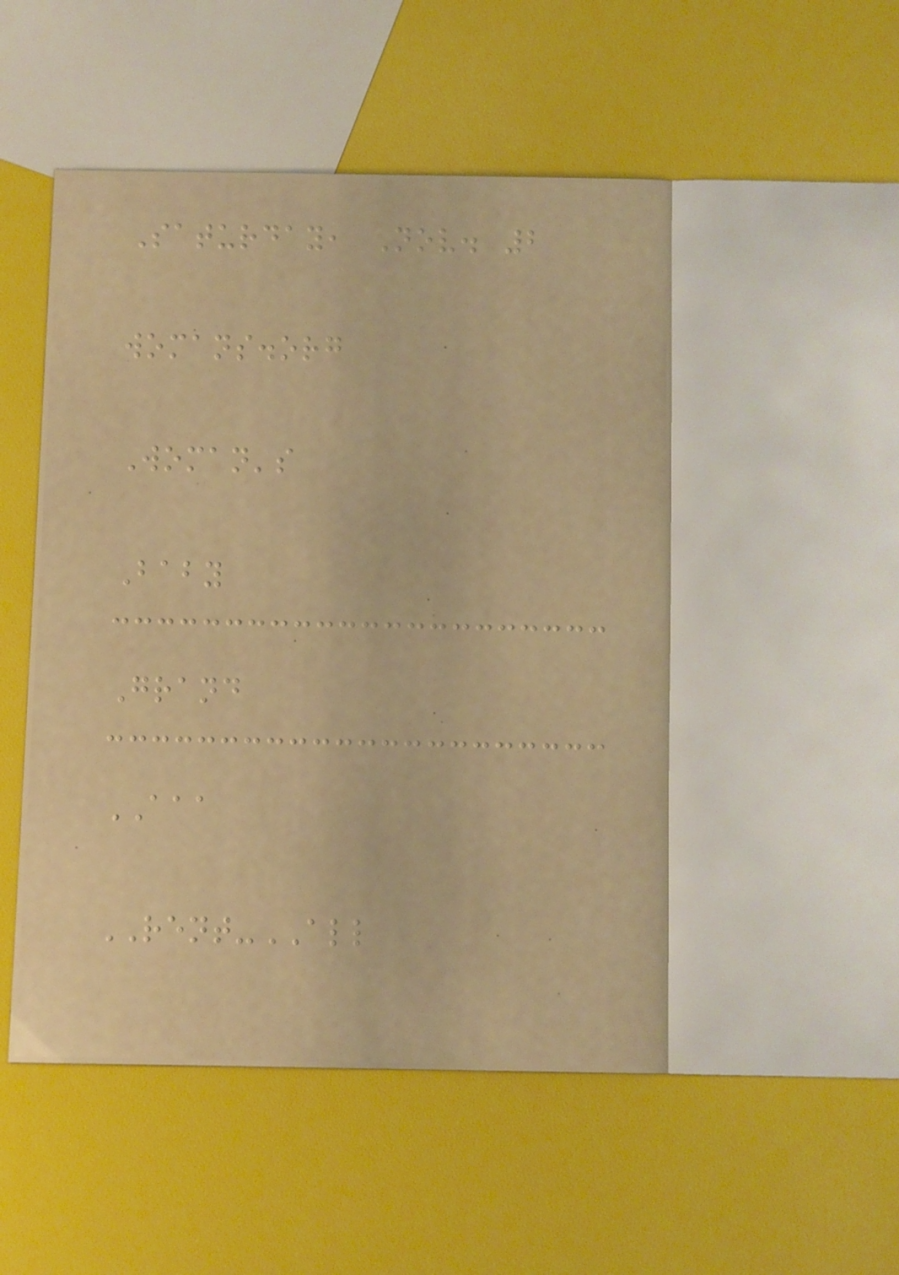Saturday, Nov. 2
womans.org
Woman's
Baby
Grand
AAA
RENT-ALL
